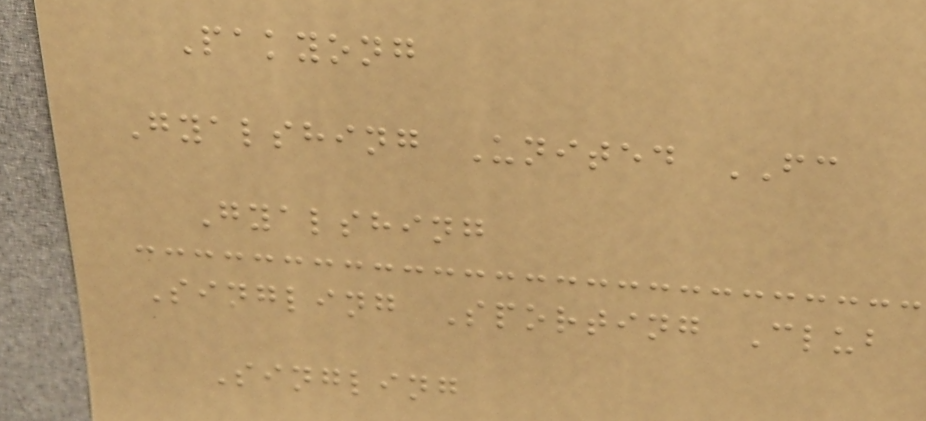Pakyong
Gyalshing United FC
Gyalshing
Singling Sporting Club
Singling
